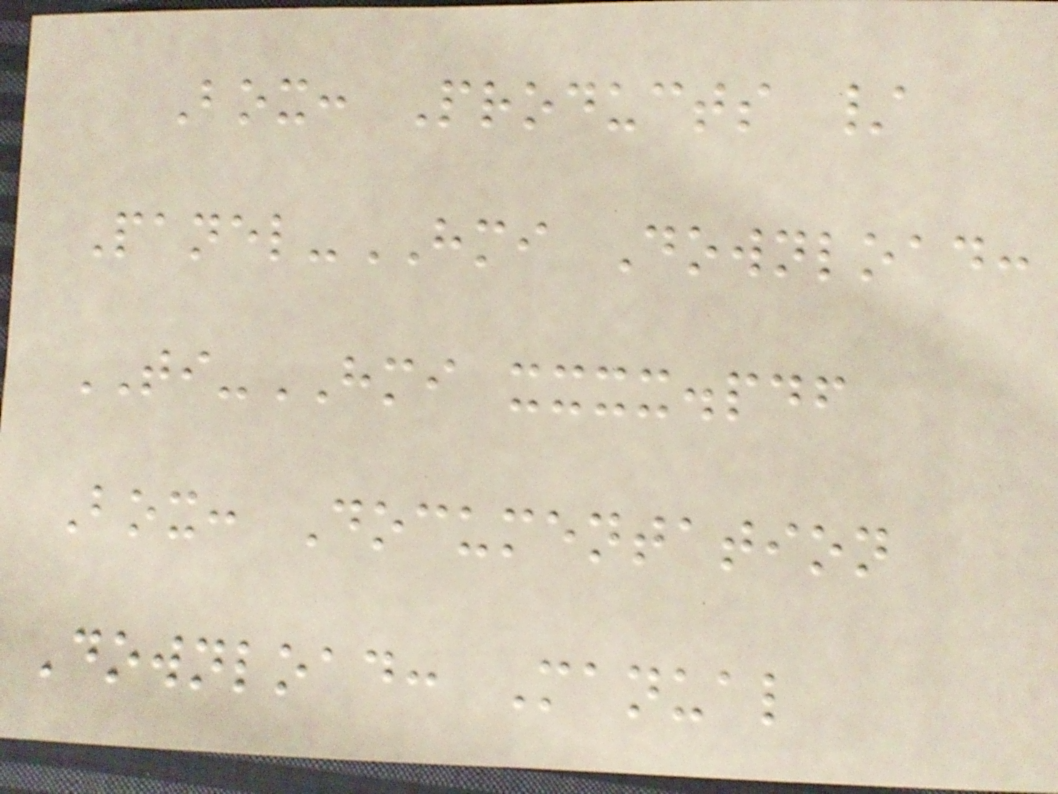Box: Products /
Panel-HMI Download:
TI-HMI xxxx.pdf
Box: Documentation
Download: Manual
